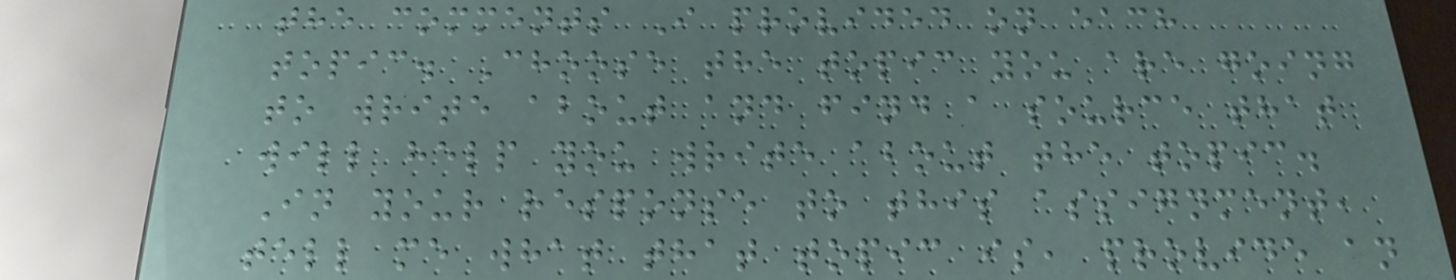the comments I provided on each
topic. Choose the topic you are going
to write about and find a source that
will help you write about the topic.
In your response to this assignment,
tell me what that topic is, provide an
